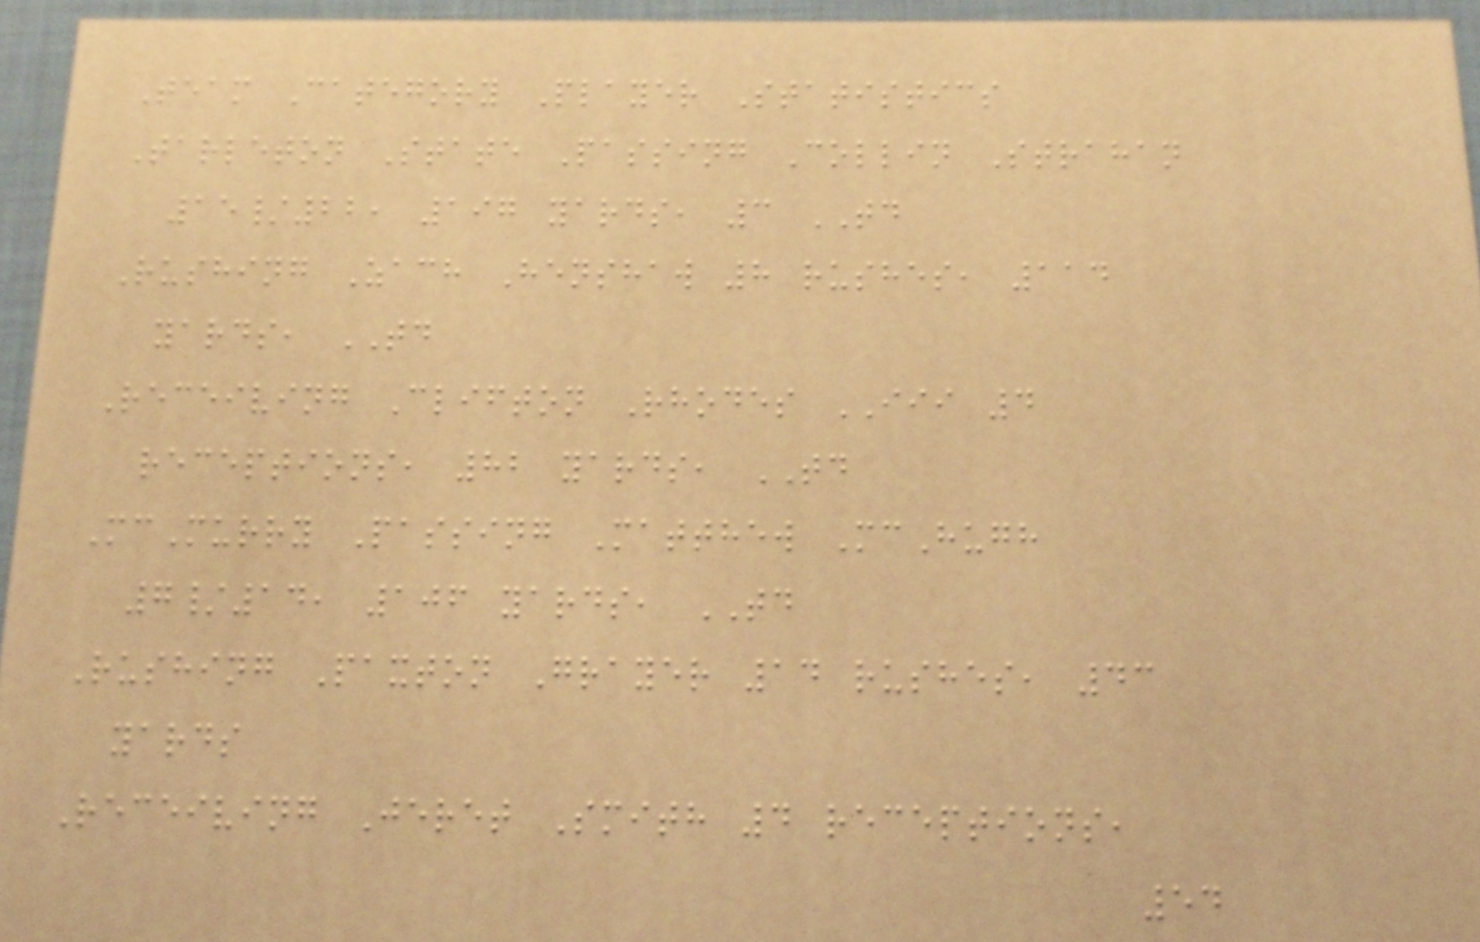Team Category Player Statistics
Tarleton State Passing Collin Strahan
15/22, 197 yards, 3 TD
Rushing Zach Henshaw 8 rushes, 114
yards, TD
Receiving Clifton Rhodes III 4
receptions, 82 yards, TD
McMurry Passing Matthew McHugh
7/14, 106 yards, TD
Rushing Paxton Grayer 14 rushes, 43
yards
Receiving Jeret Smith 4 receptions,
54
